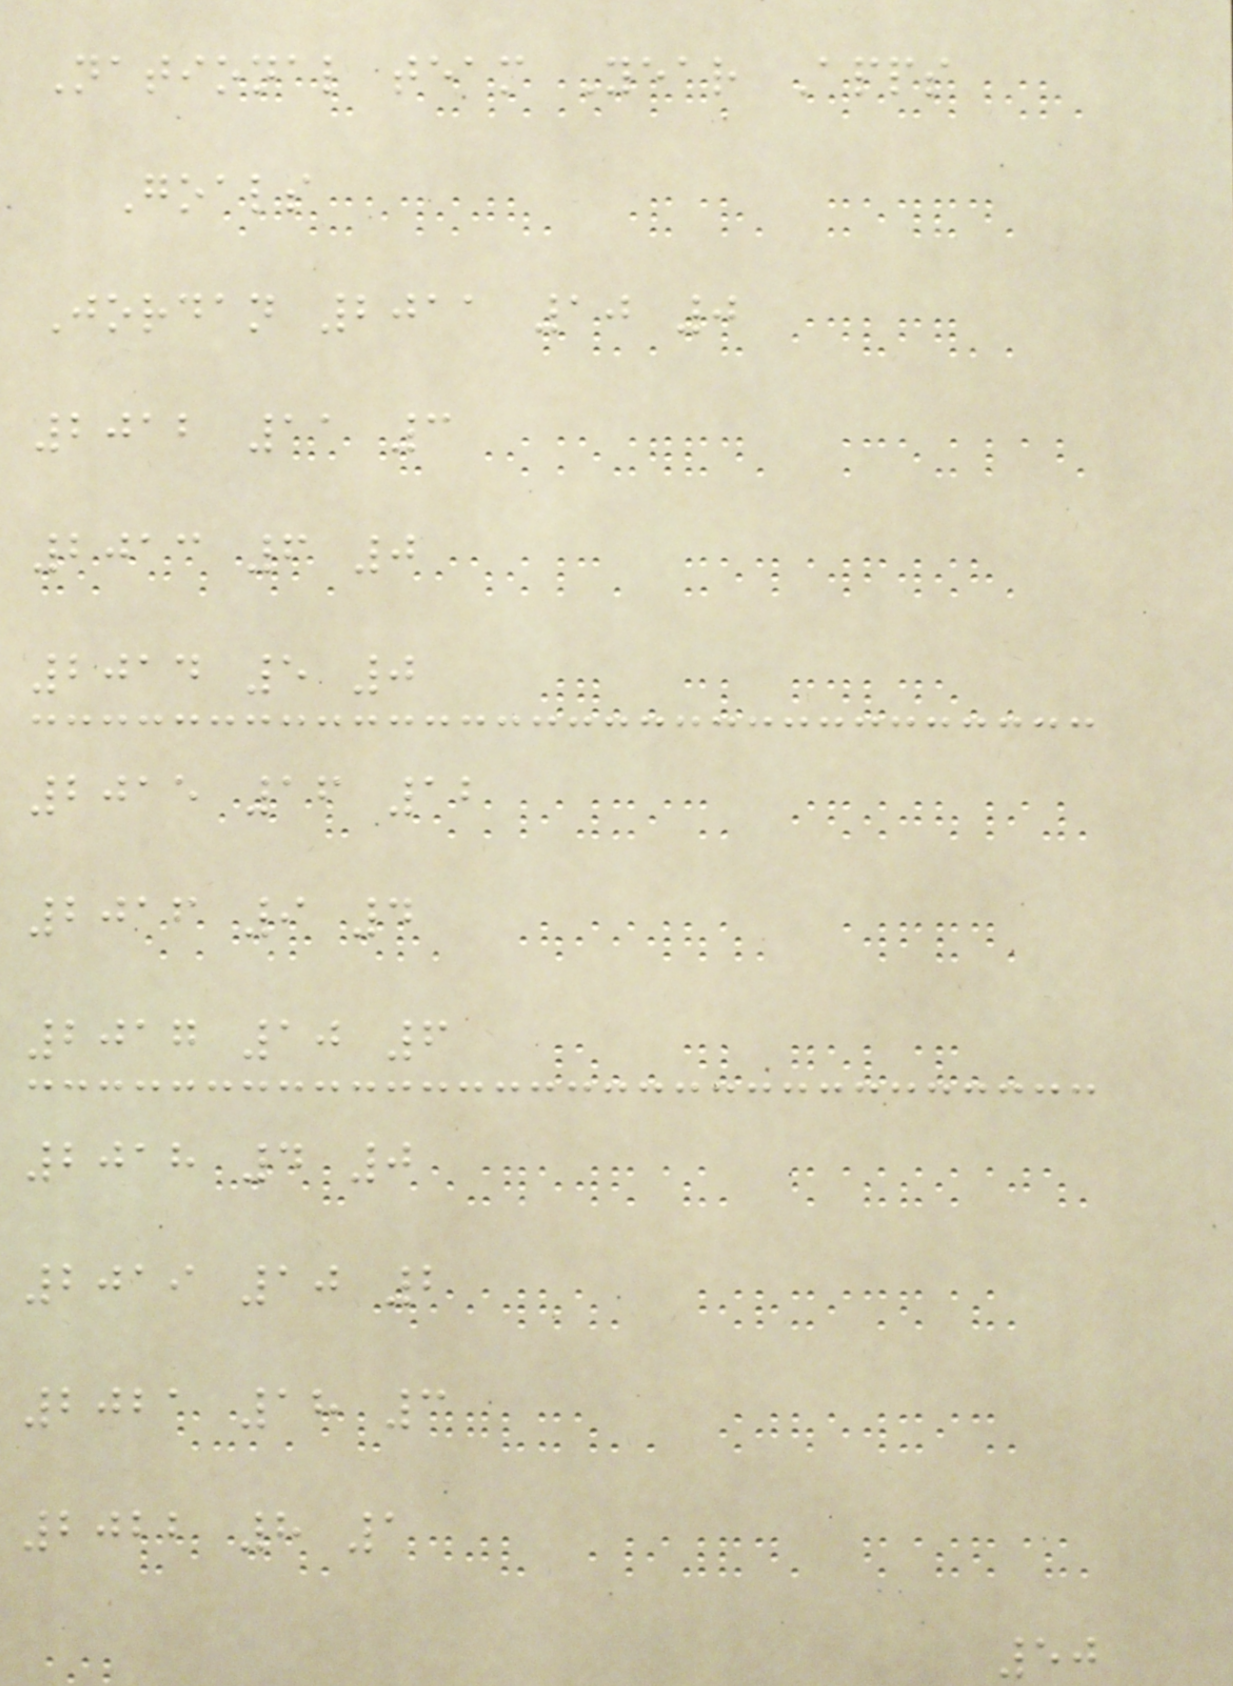National team Year Apps
Goals
Jordan 2011 10 0
2012 11 3
2013 6 0
2014 5 0
2015 16 12
2016 9 4
2017 10 6
2018 4 0
2019 10 2
2021 18 3
2022 8 1
50
